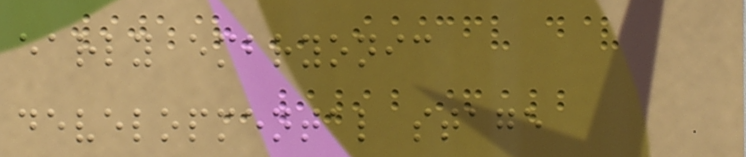early embryonic
developmental stage
